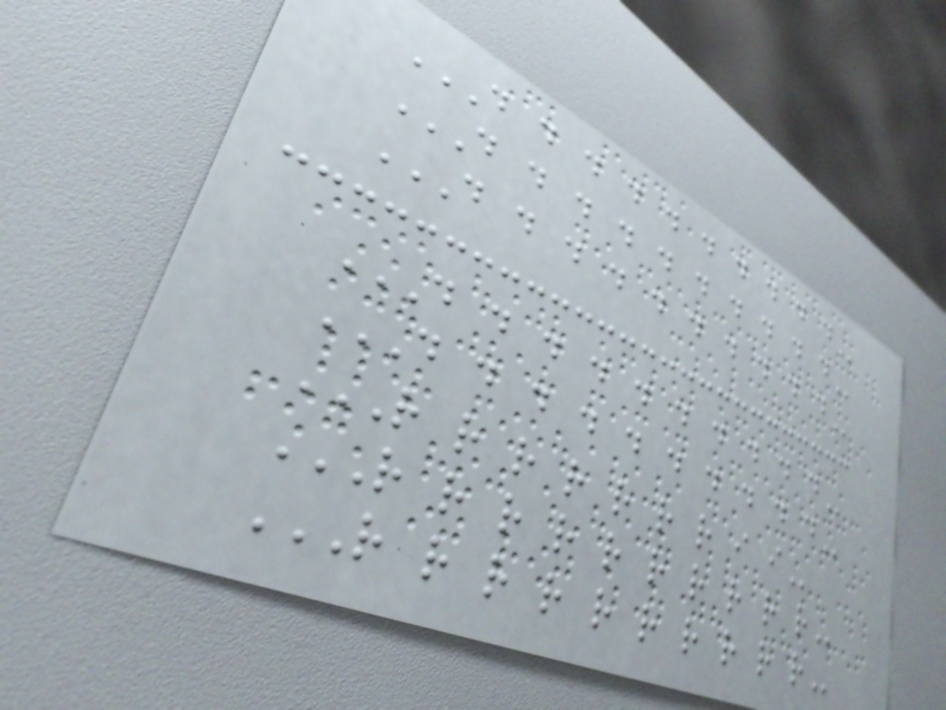D D D D D D D D D D
D D D D D D D D D D
D D D D D D D D D D
D D D D D D D D D D
D D D D D D D D D D
R R R R R R R I I
R R R R R R R R R R
R R R R R R R R R R
